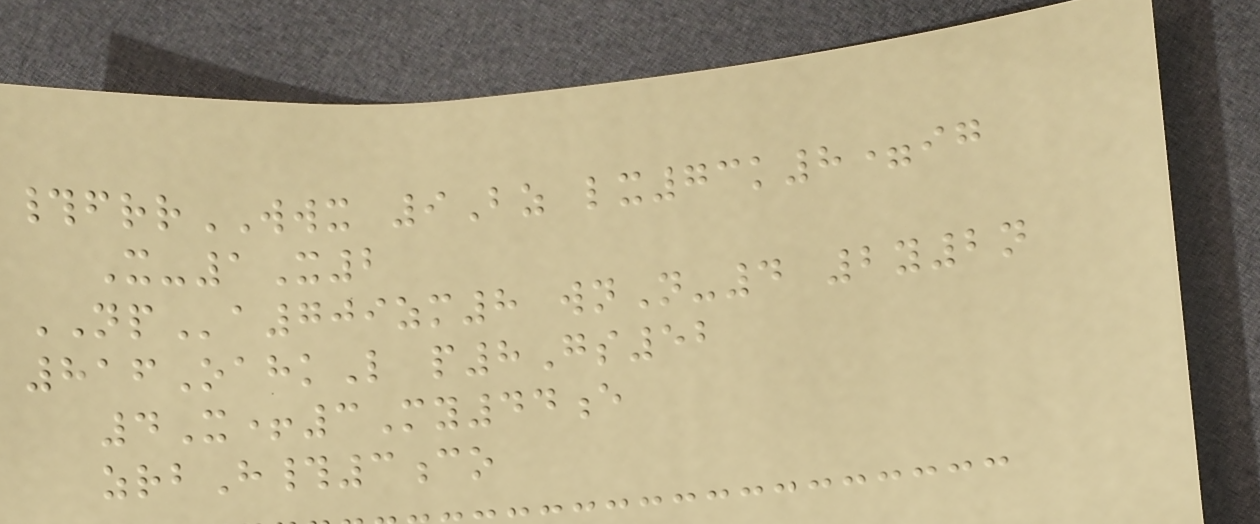#frrWWX 9Bz lx73k8=ig
X-1X2
NPa709zm8 wnN-4 2y2n
816OahkL p8Gs52
4X+3My44e
zrbH#3co
